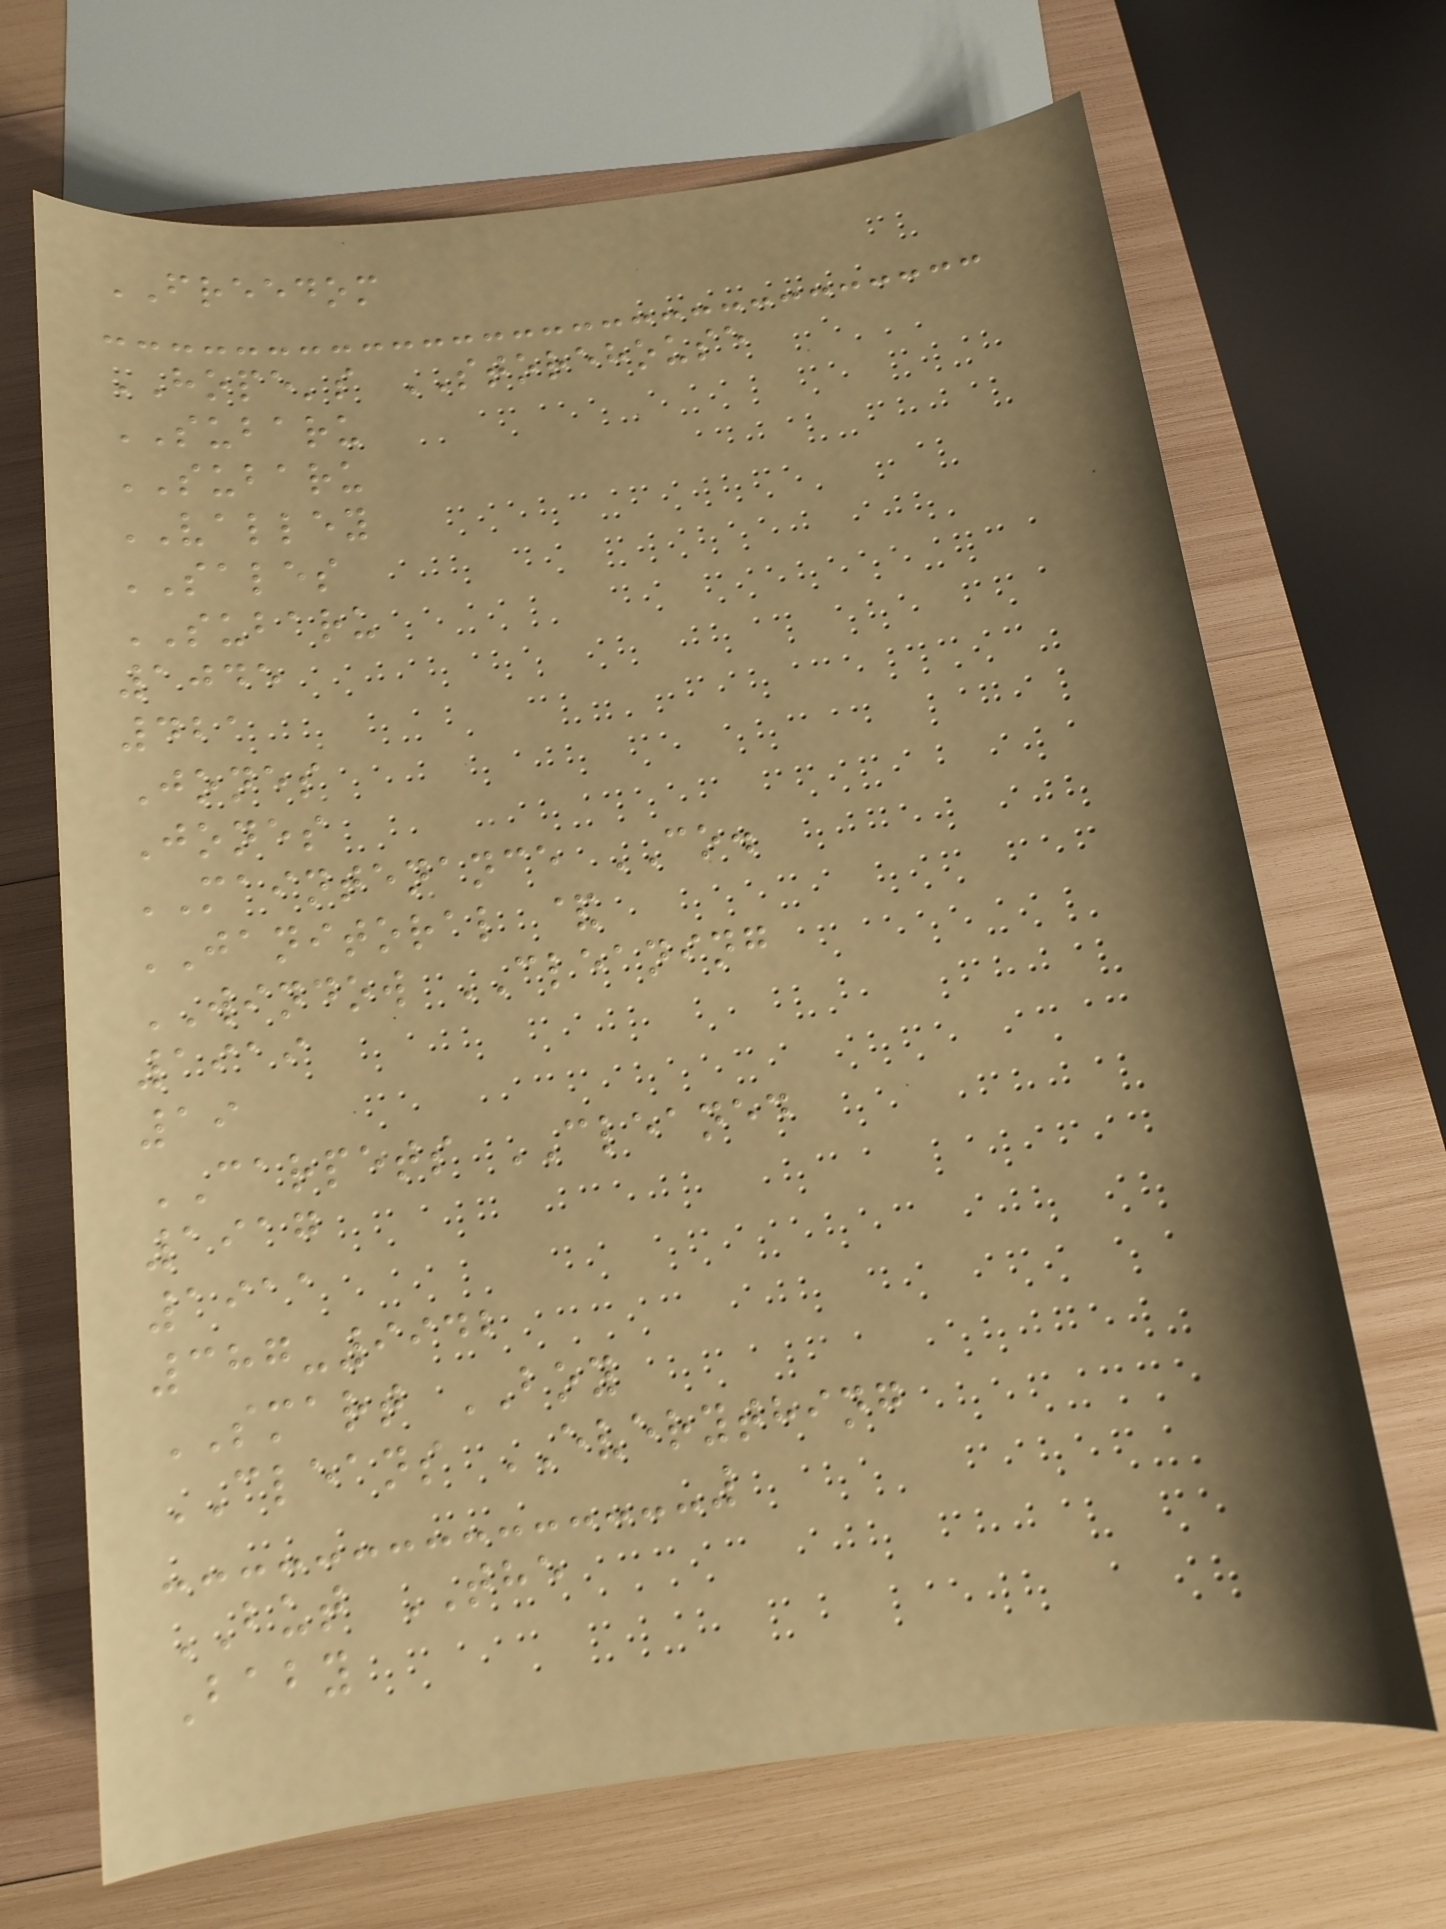FREEDOM
HOPE's STOREHOUSE
SUBARU
SUBARU
VALLEY
SALES
SUBARU
1045
421
Jones
Jones
MAINTENANCE CO.
JANITORAL &
WINDOW CLEANING
1919
19
CARPETS CLEANED
1917
1911
387-9942
SMART BOY
CLEANS EVERYTHING
BUT THE
Baby
